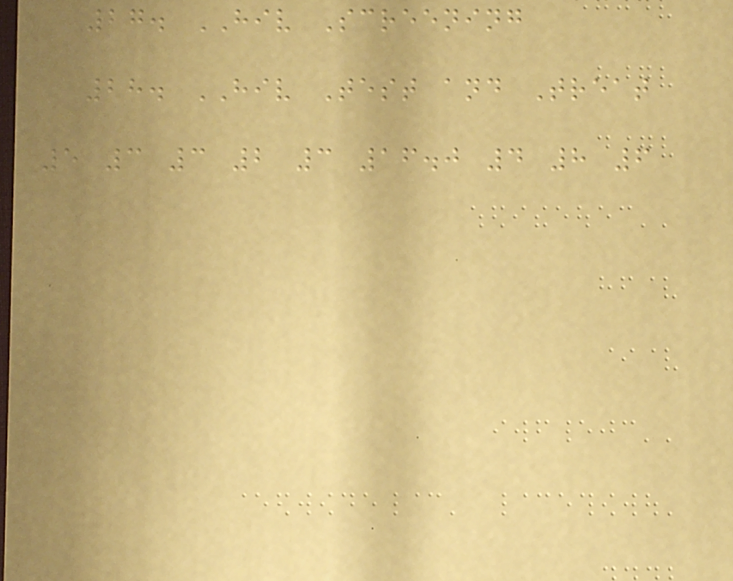27. HIV Screening
28. HIV Test and Treat
5 3 3 2 3 16.0 4 8 6
